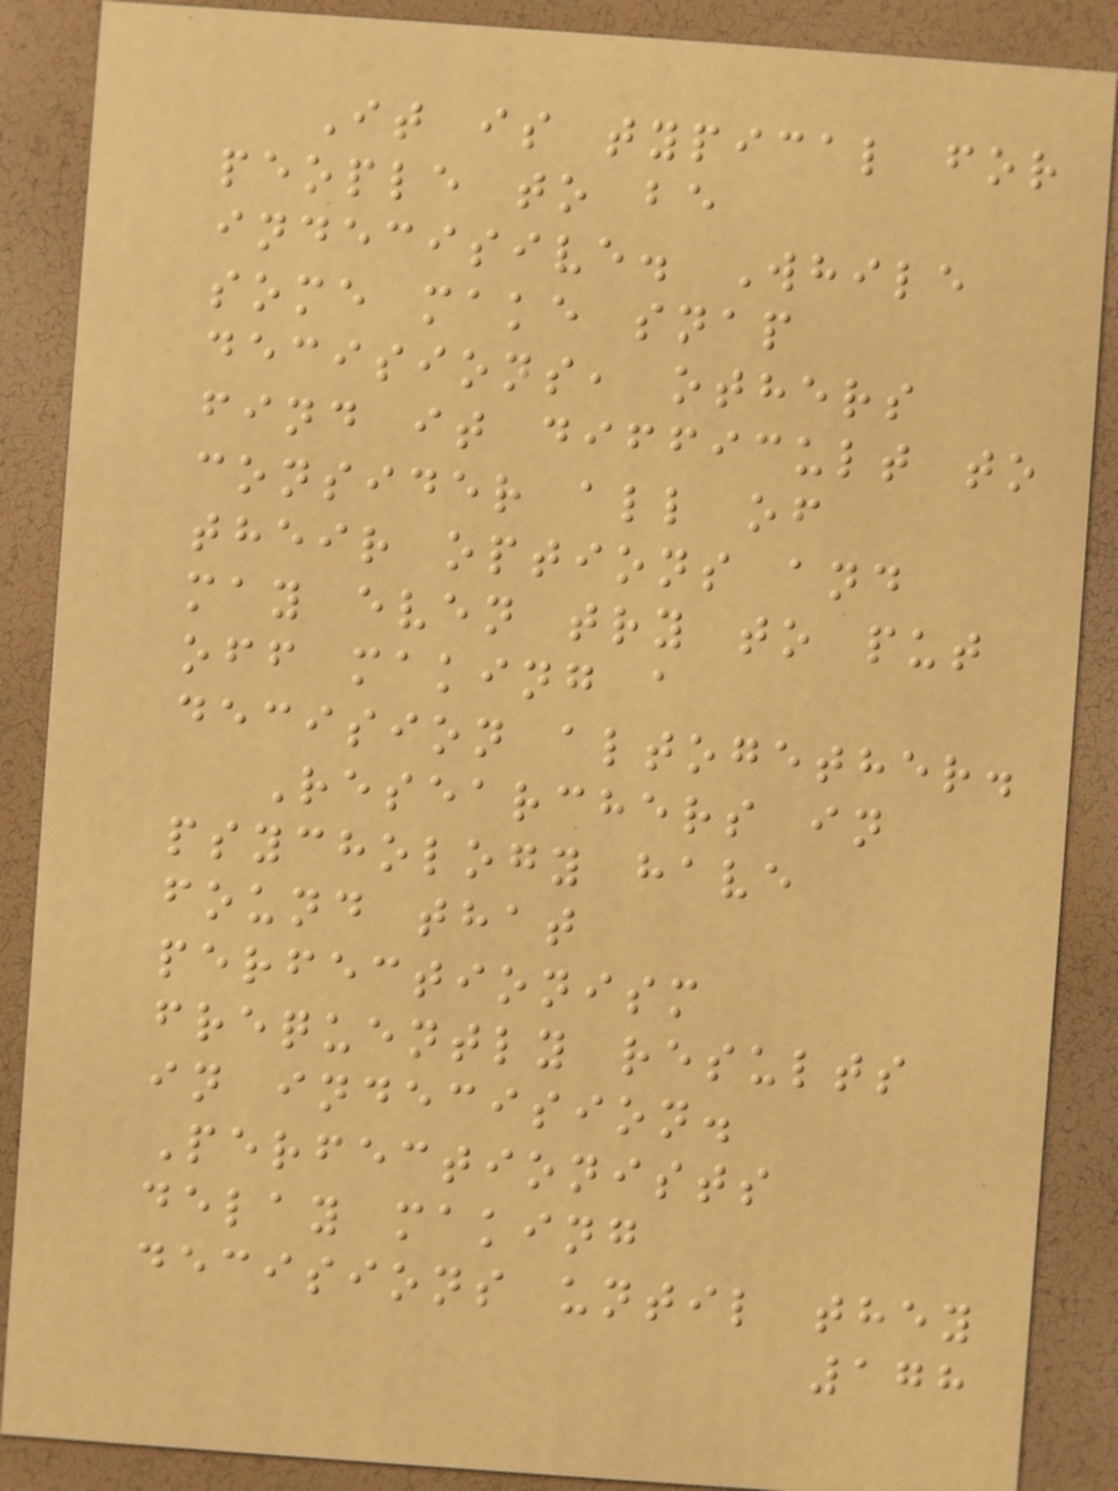It is typical for
people to be
indecisive. While
some make snap
decisions, others
find it difficult to
consider all of
their options and
may even try to put
off making a
decision altogether.
Researchers in
psychology have
found that
perfectionism
frequently results
in indecision.
Perfectionists
delay making
decisions until they
178
